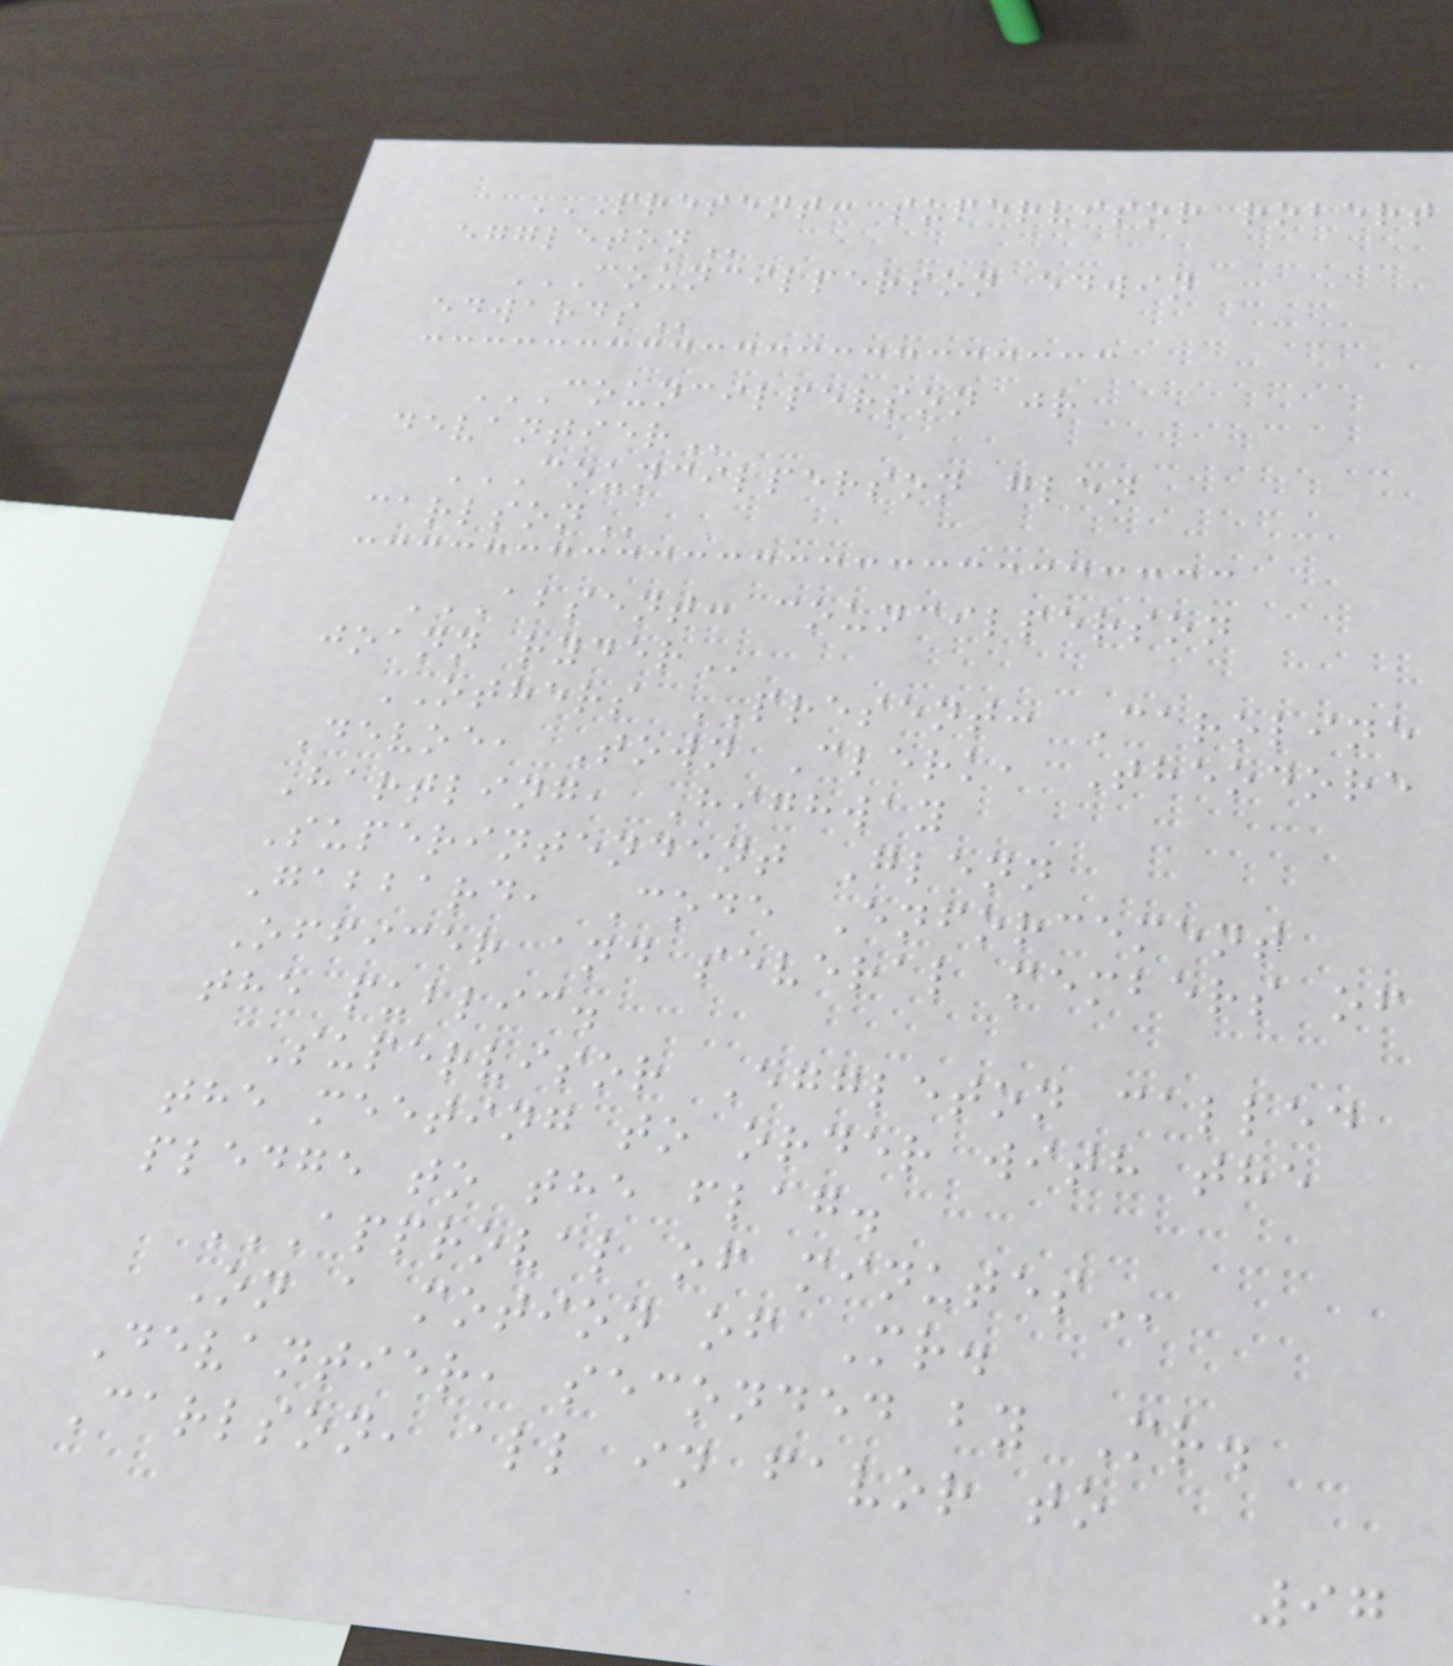PRESENT: SUPERVISOR ROBERT
EGGLETON
COUNCILPERSON EDWIN
EDWARDS
COUNCILPERSON JR
DEVANTIER
COUNCILPERSON GLEN
CARLSON
ABSENT: COUNCILPERSON
JOANN RYDER
OTHERS PRESENT: Caroline
Devoe, Town Clerk, Theodore
Hartling, Highway
Superintendent Glenn
Gabbard, Code Enforcement
Officer and several members of
the public.
Supervisor Eggleton called
the meeting to order with the
pledge to the flag.
APPROVAL OF MINUTES
On a motion of Mr.
Devantier, seconded by Mr.
Carlson, all in favor to
97
